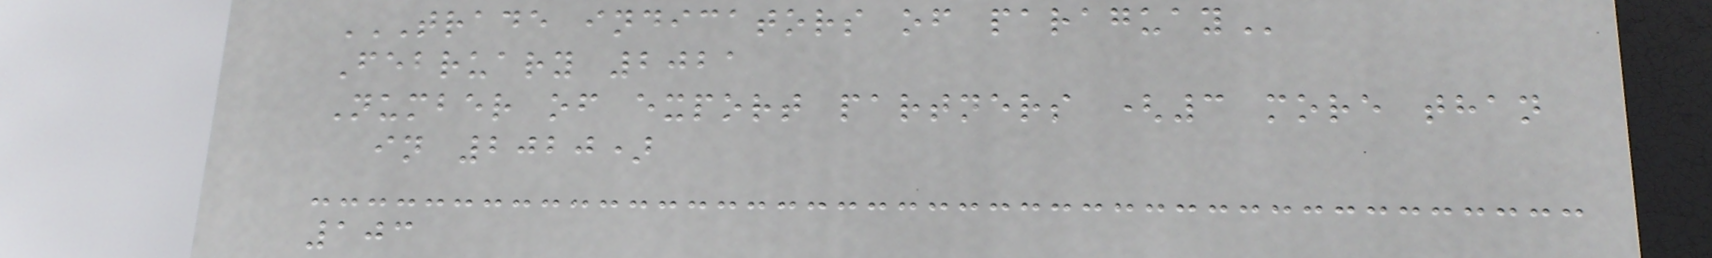TRADE INDICATORS OF PARAGUAY
February 2021
Number of export partners (3 more than
in 2020)
103
